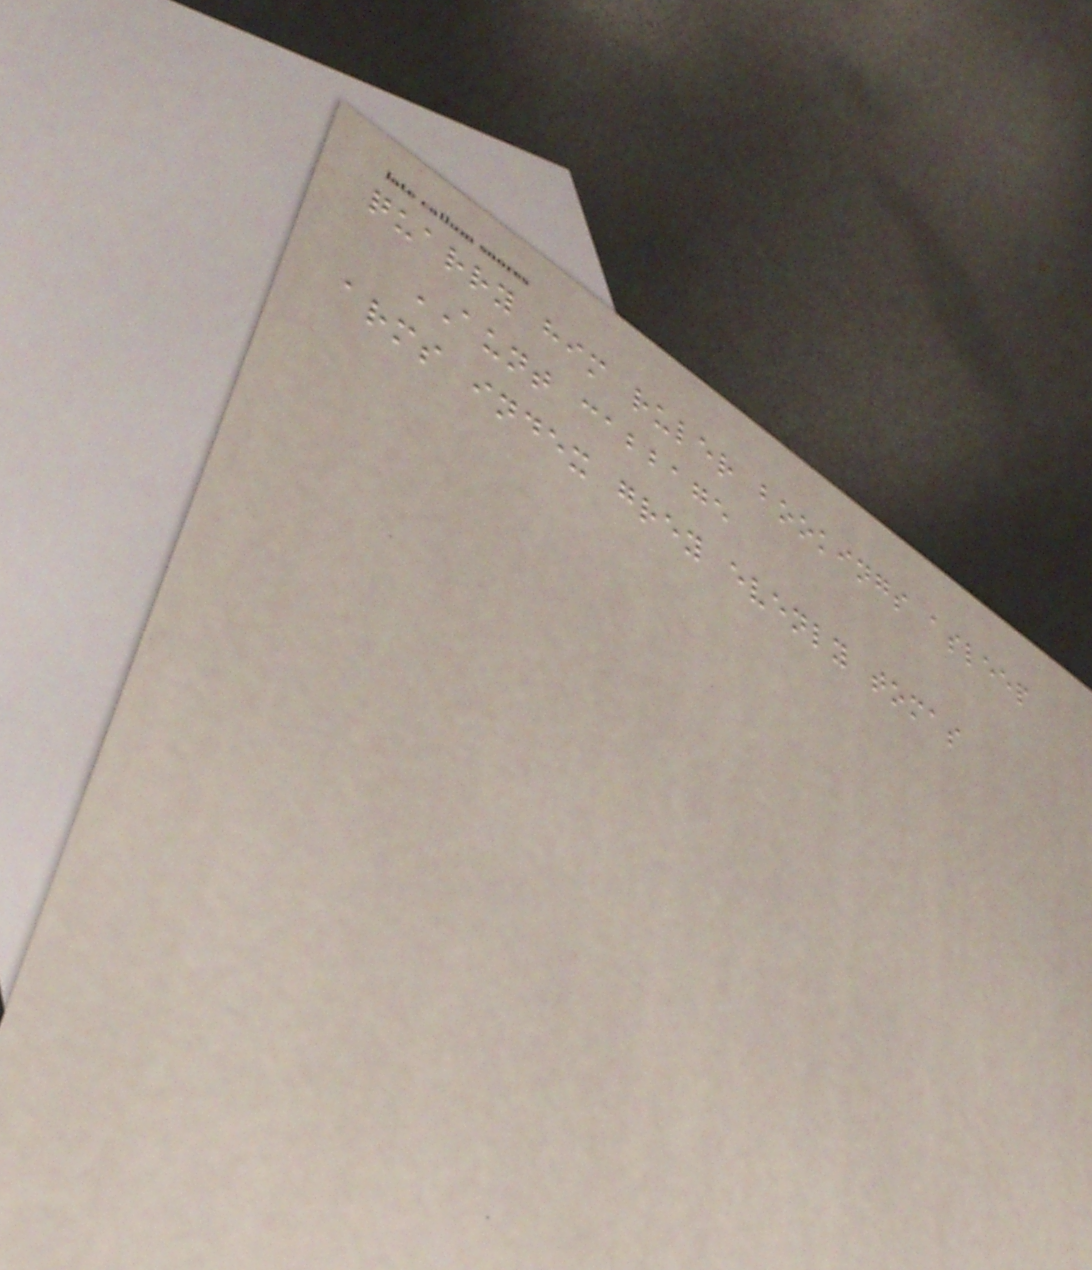quarry him ruler bookings asleep
AUNT cabbage
arms index grey evenly tomas
